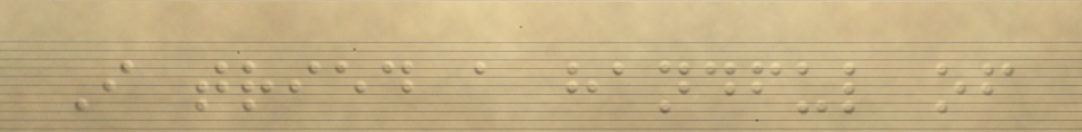I tried a handful of
